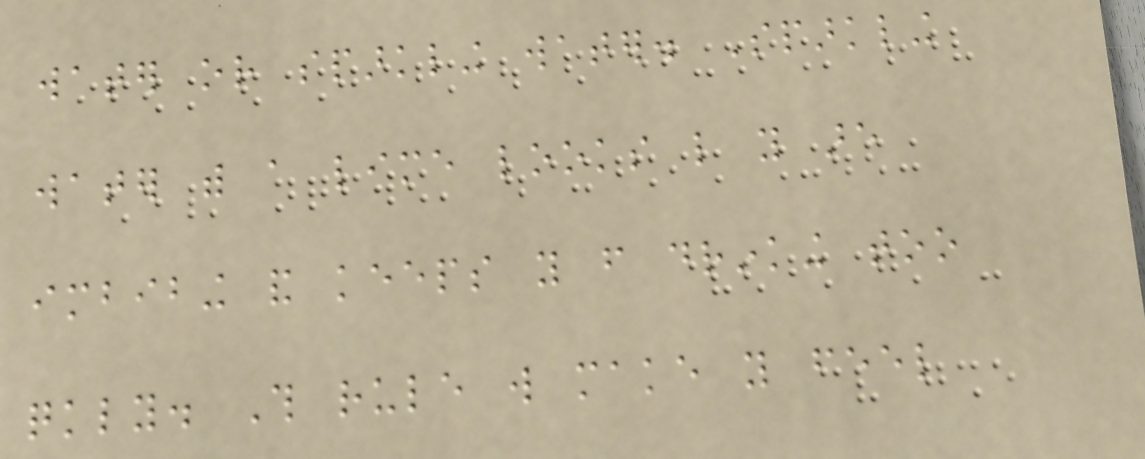water or sparkling water. Sparkling
water with a lime looks like you are
imbibing and keeps you from drinking too
quickly. This rule will make you feel
